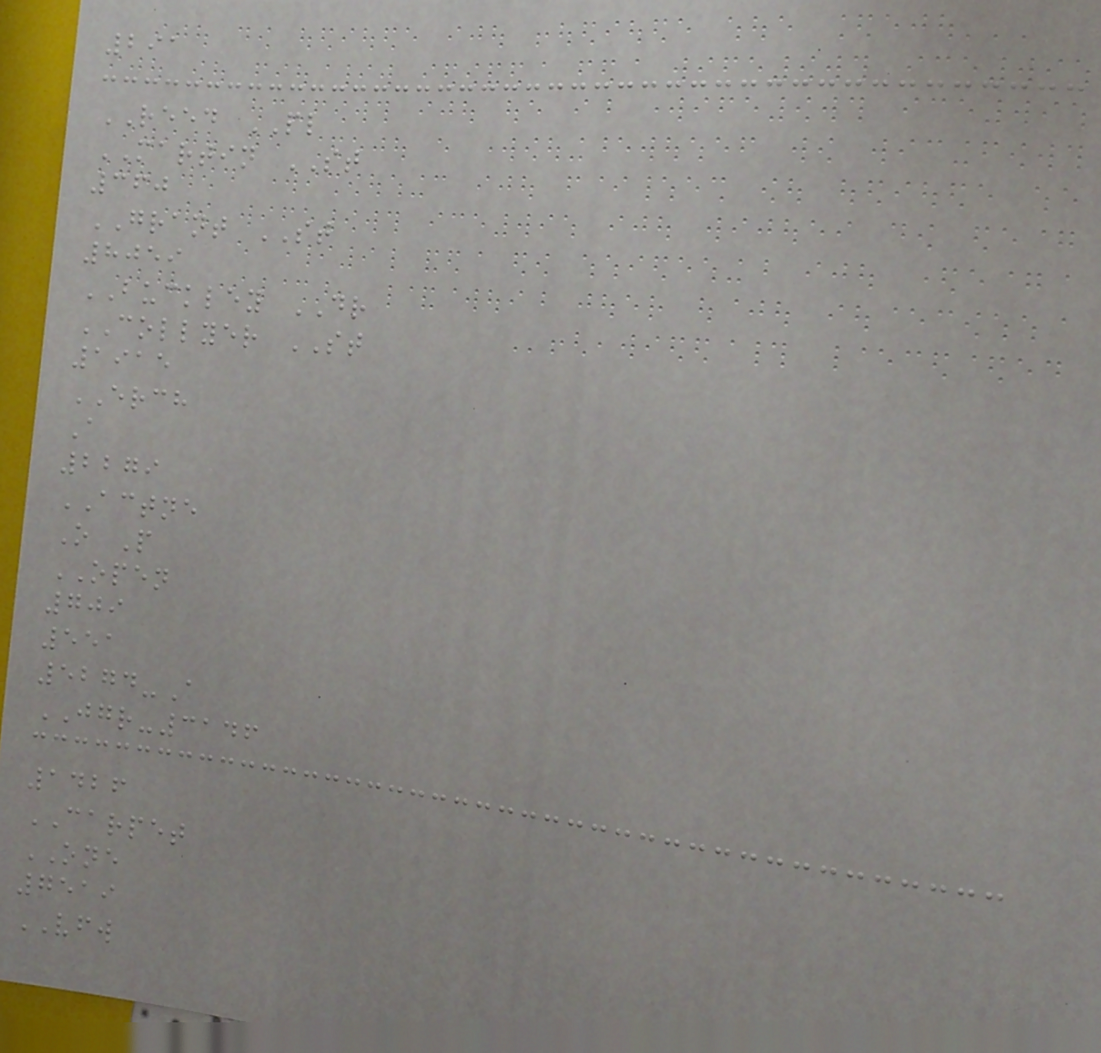291
REED PL
MARTIN ST
360
GRANT ST
8059
BUCKLEY DR
COLLYER ST
1915
ERCH
A
2279
ACTNE
O P
OPEN
709
551
5274-A
JGR-3146
1426
CARPET
ONE
7519
VFW
